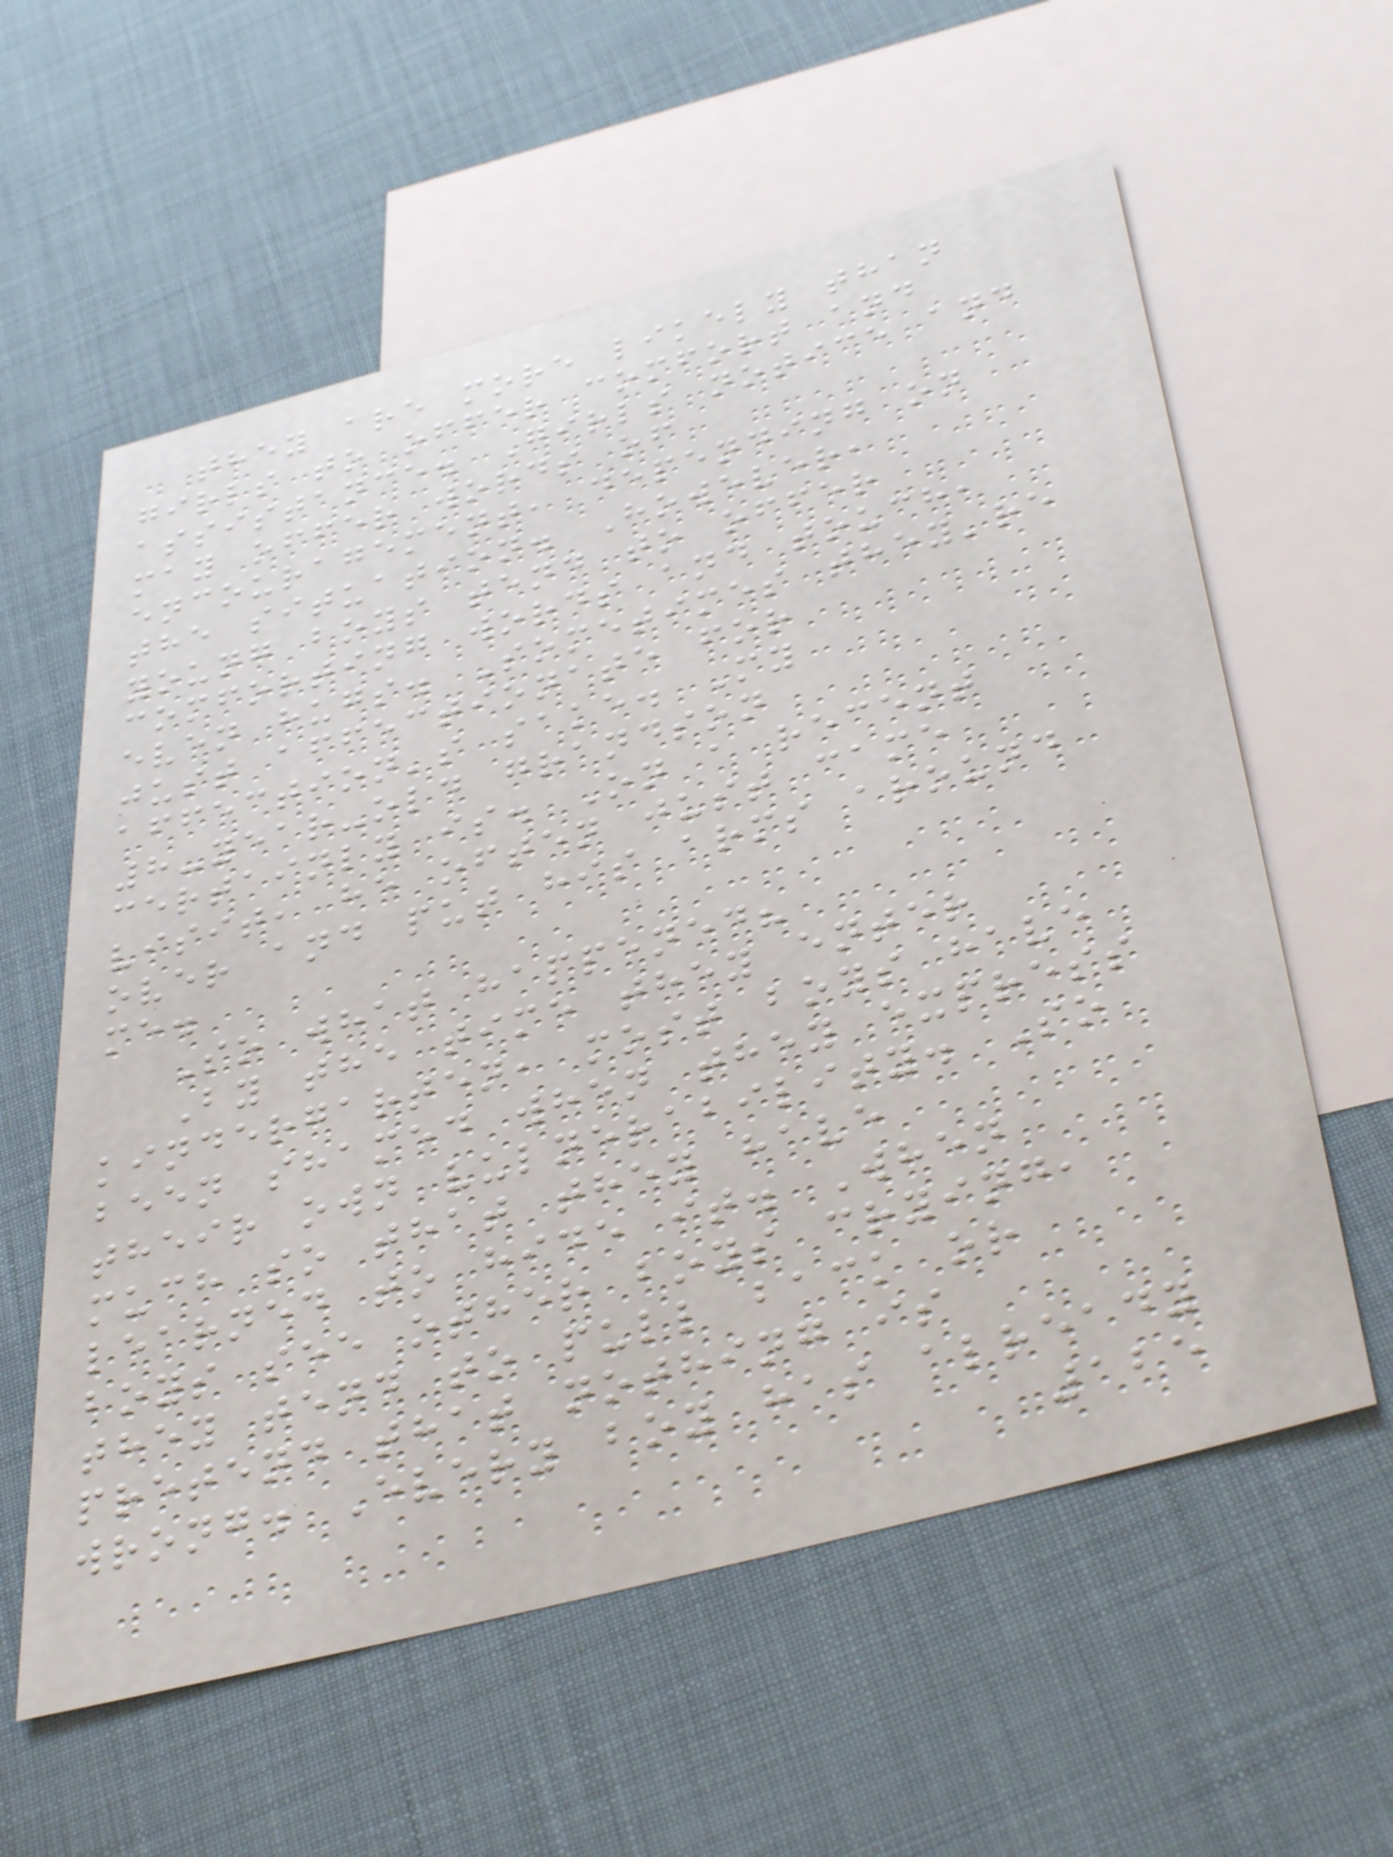they are more likely than
girls to offer comfort and
assistance. Girls notice and
may offer words of
encouragement, depending on
the situation. However,
young boys tend to offer
comforting words and touch,
even hugs. Sometimes they're
just affectionate for
affection's sake. My
8-year-old grandson
certainly is. On a recent
visit, he often just came
over and put his arms around
me.
So what happened?
By the time they enter
kindergarten, most boys have
been shamed when they express
their own vulnerability. So
much so that they have
learned to hide it. When
boys see other boys crying,
they tend to pull back or
pretend that nothing is
wrong. Every boy has already
125
